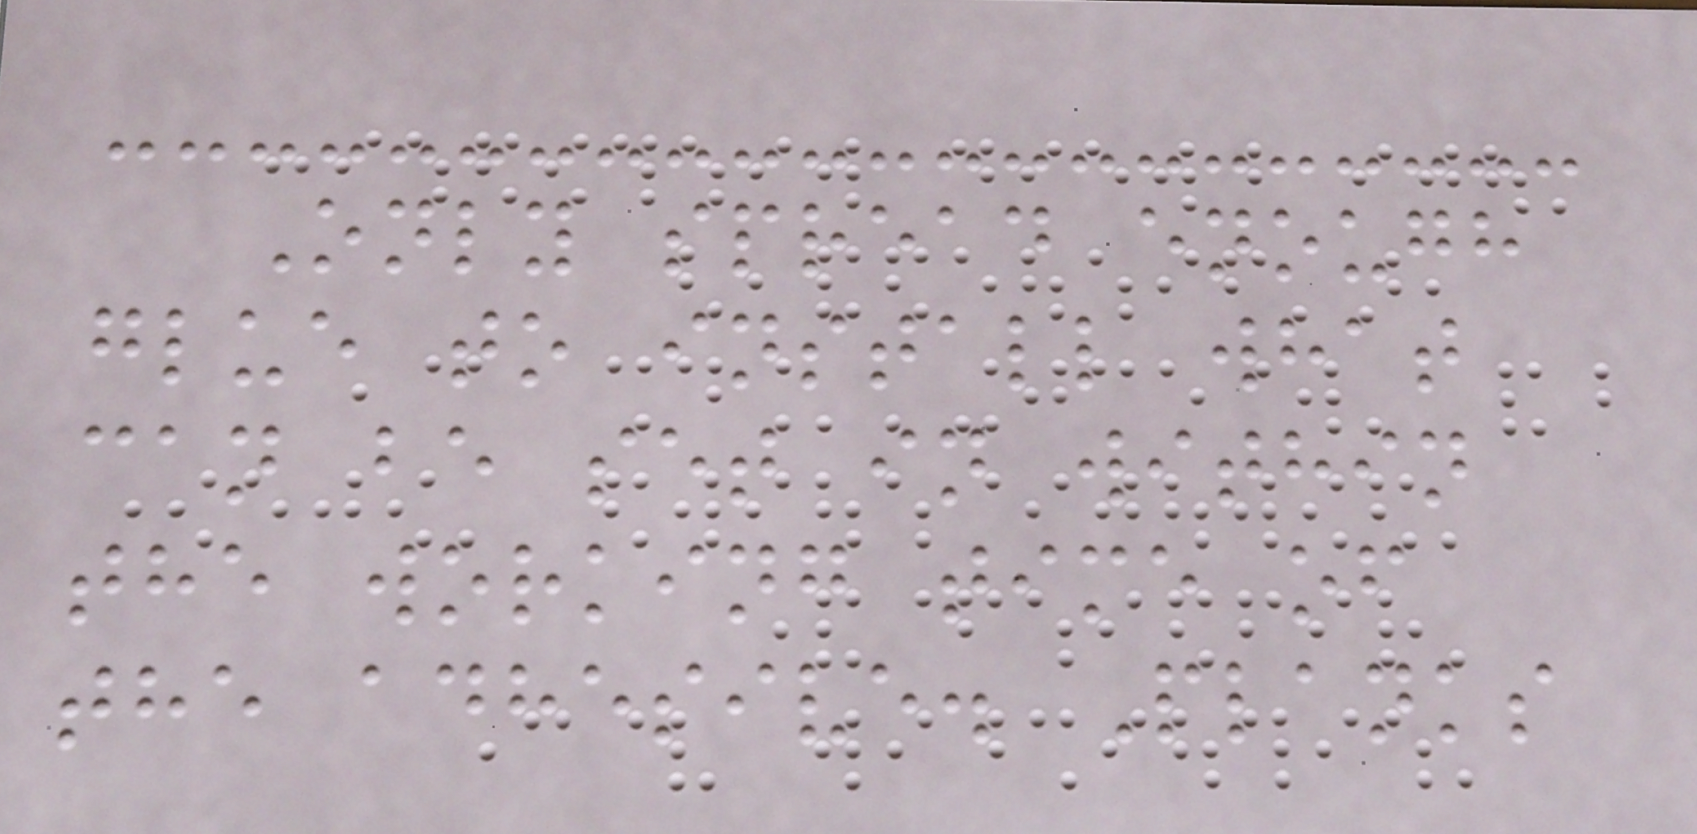Only spread enough
glue to install what
can be set in within
the working time of
the adhesive. Planks
